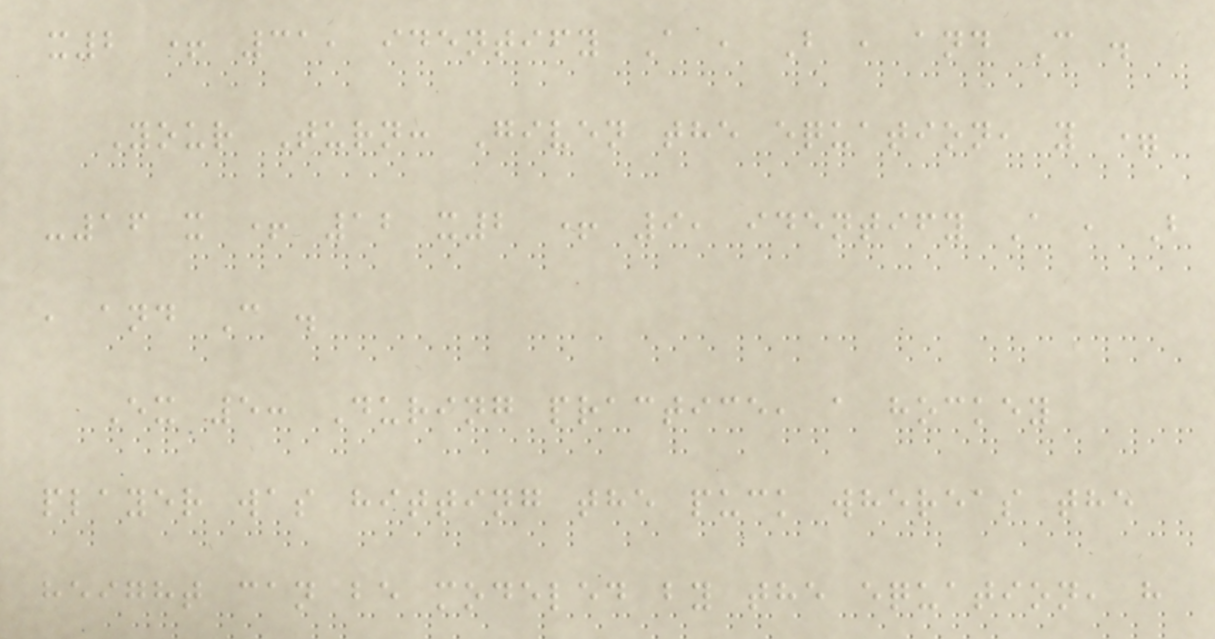x2 + 31, identify A , B , and C .
Your Turn: Given the equation, y =
-16 x + 12 x2 + 9, identify A , B
, and C .
Ex 5: During practice, a hockey
player was hitting the puck whereas the
height can be modeled by the equation, h
